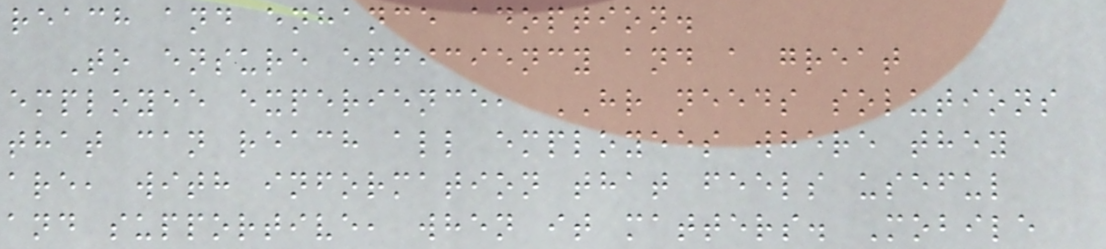reach and enhance adoption.
To ensure efficiency and a great
employee experience, HR needs solutions
that can reach all employees where they
are, with information that feels useful
and supportive, when it matters. Mobile
